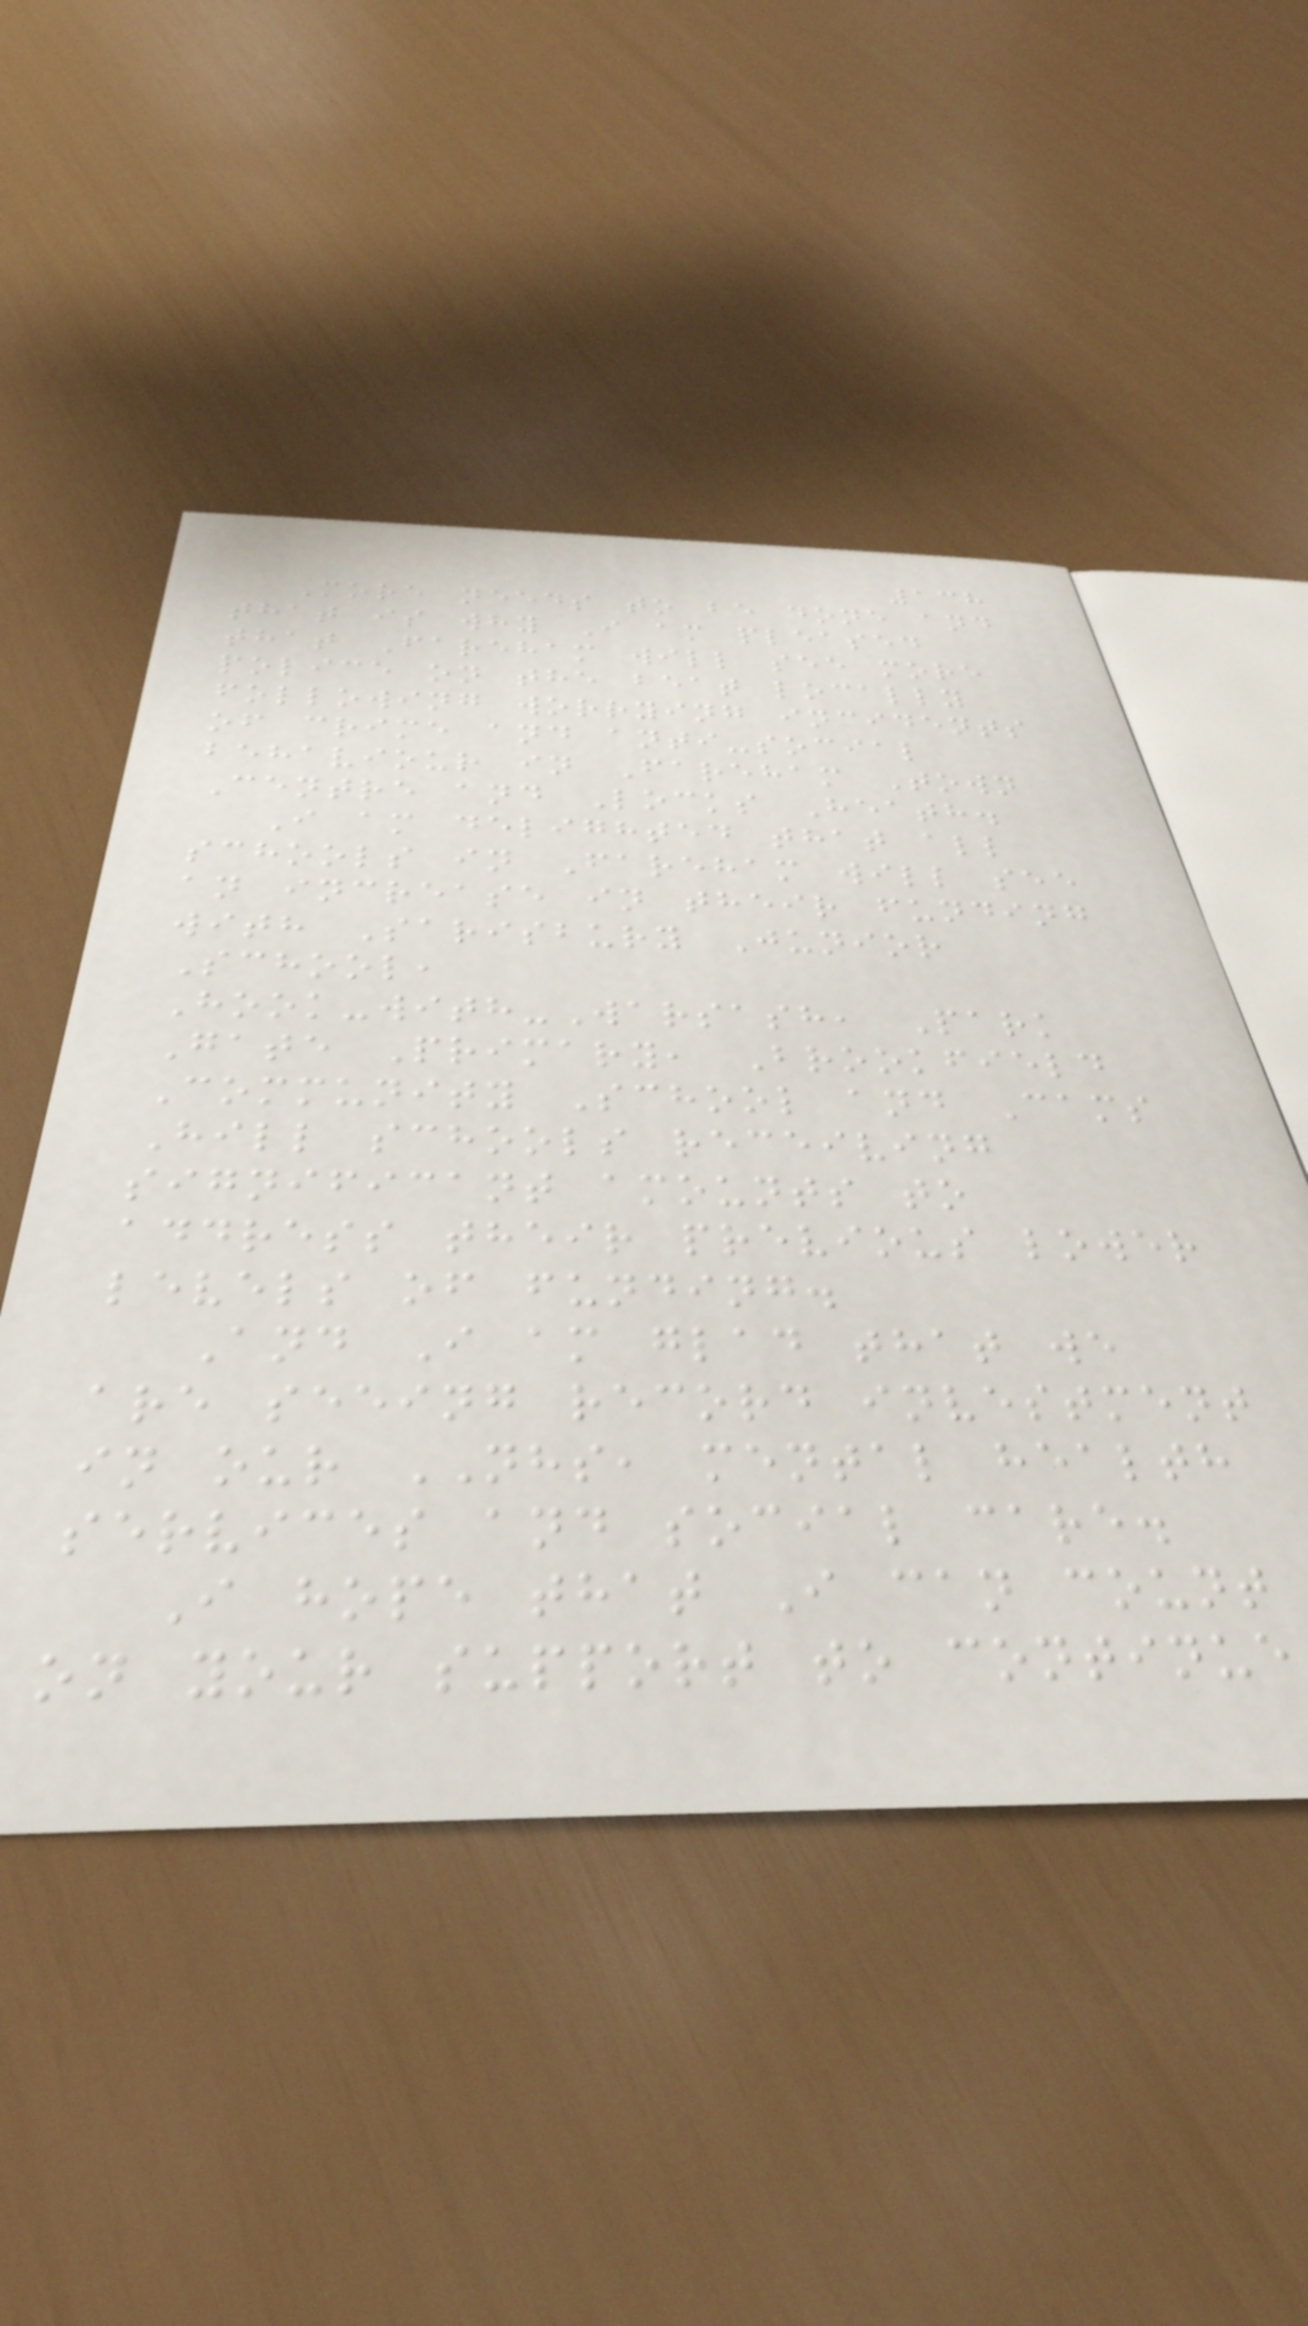138
More needs to be done and
that is why I am pleased
that Fareham will see more
police on the beat locally
following worrying incidents
of crime and anti-social
behaviour in Fareham Town
Centre and Locks Heath.
I am delighted that all
schools in Fareham will see
an increase in their funding
with Sarisbury Junior
School,
Hook-with-Warsash, Park
Gate Primary, Brookfield
Community School and Cams
Hill schools receiving
significant amounts to
address their previous lower
levels of funding.
And I am glad that we
are seeing record investment
in our NHS, mental health
services and social care.
I hope that I can count
on your support to continue
